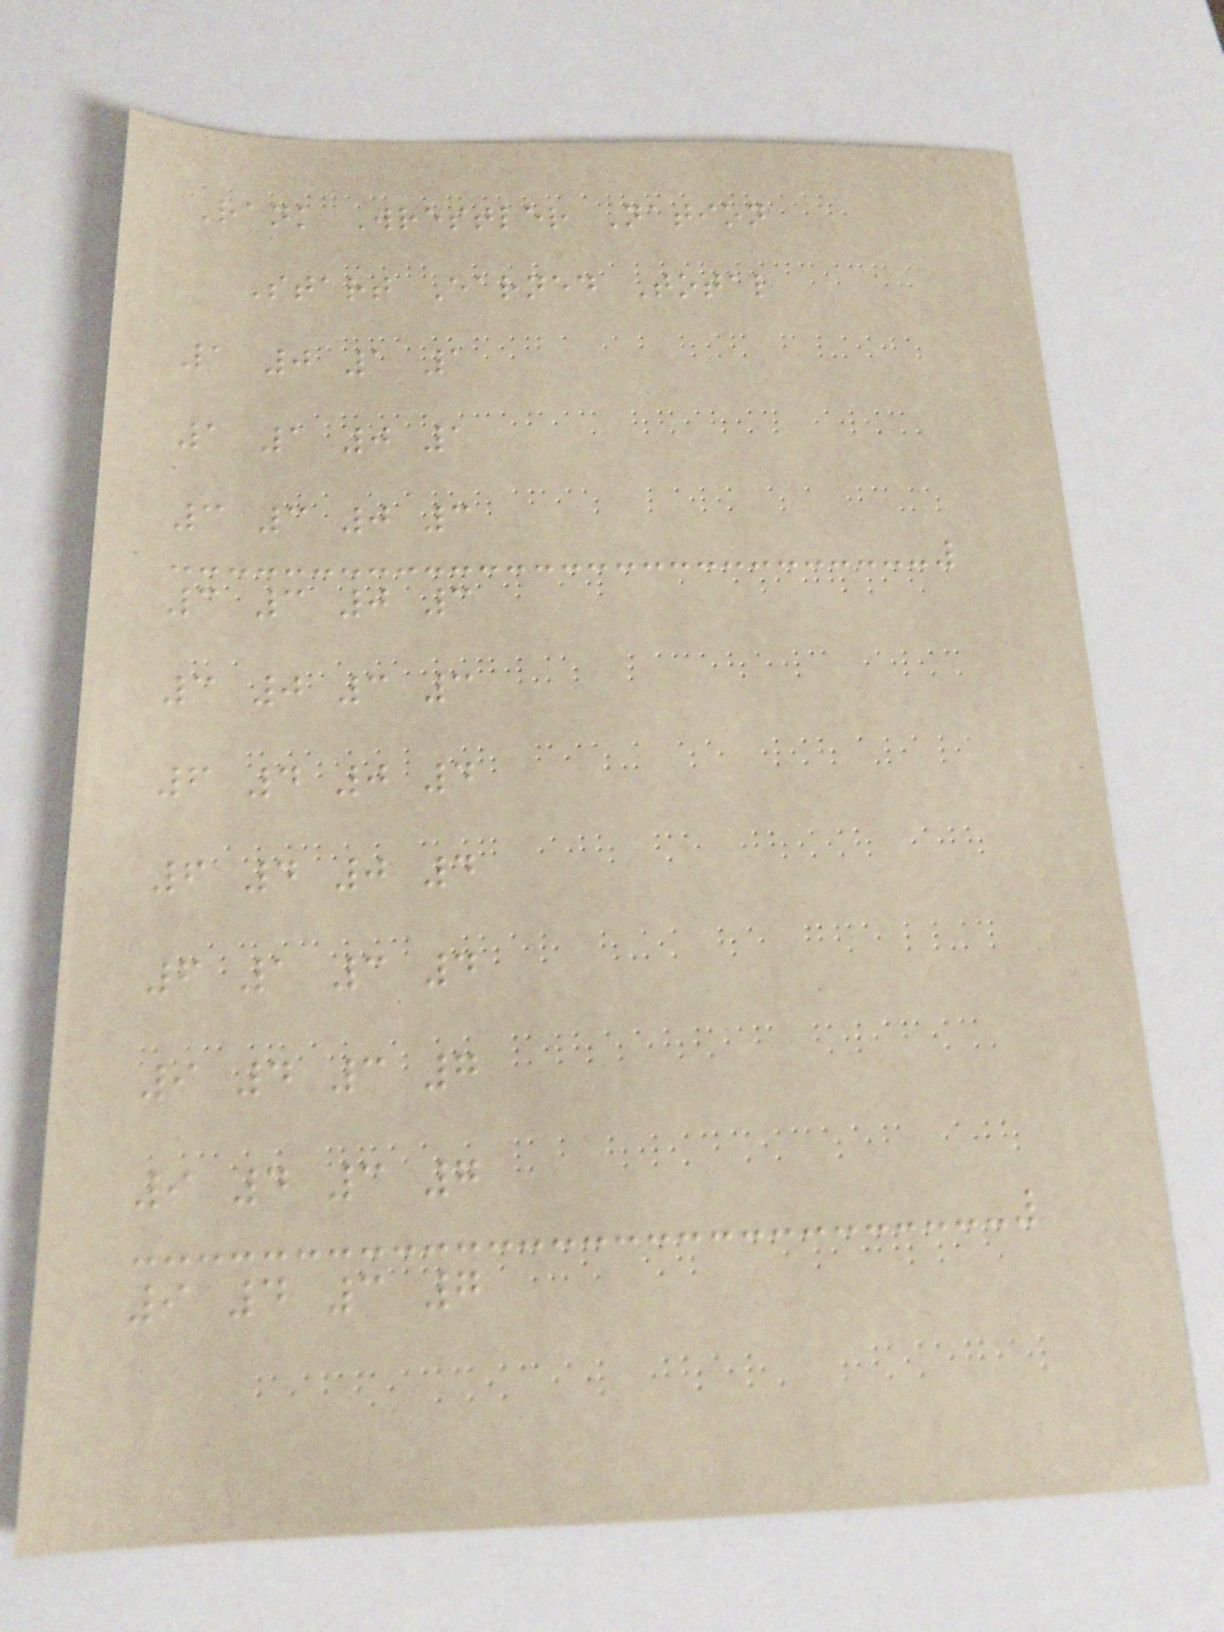Rank Wrestler Nation
Start Earned Total
1 0 1 1
1 1 0 1
3 3 0 3
3 3 0 3
3 0 3 3
6 4 0 4
6 4 0 4
6 1 3 4
9 4 3 7
9 4 3 7
9 4 3 7
